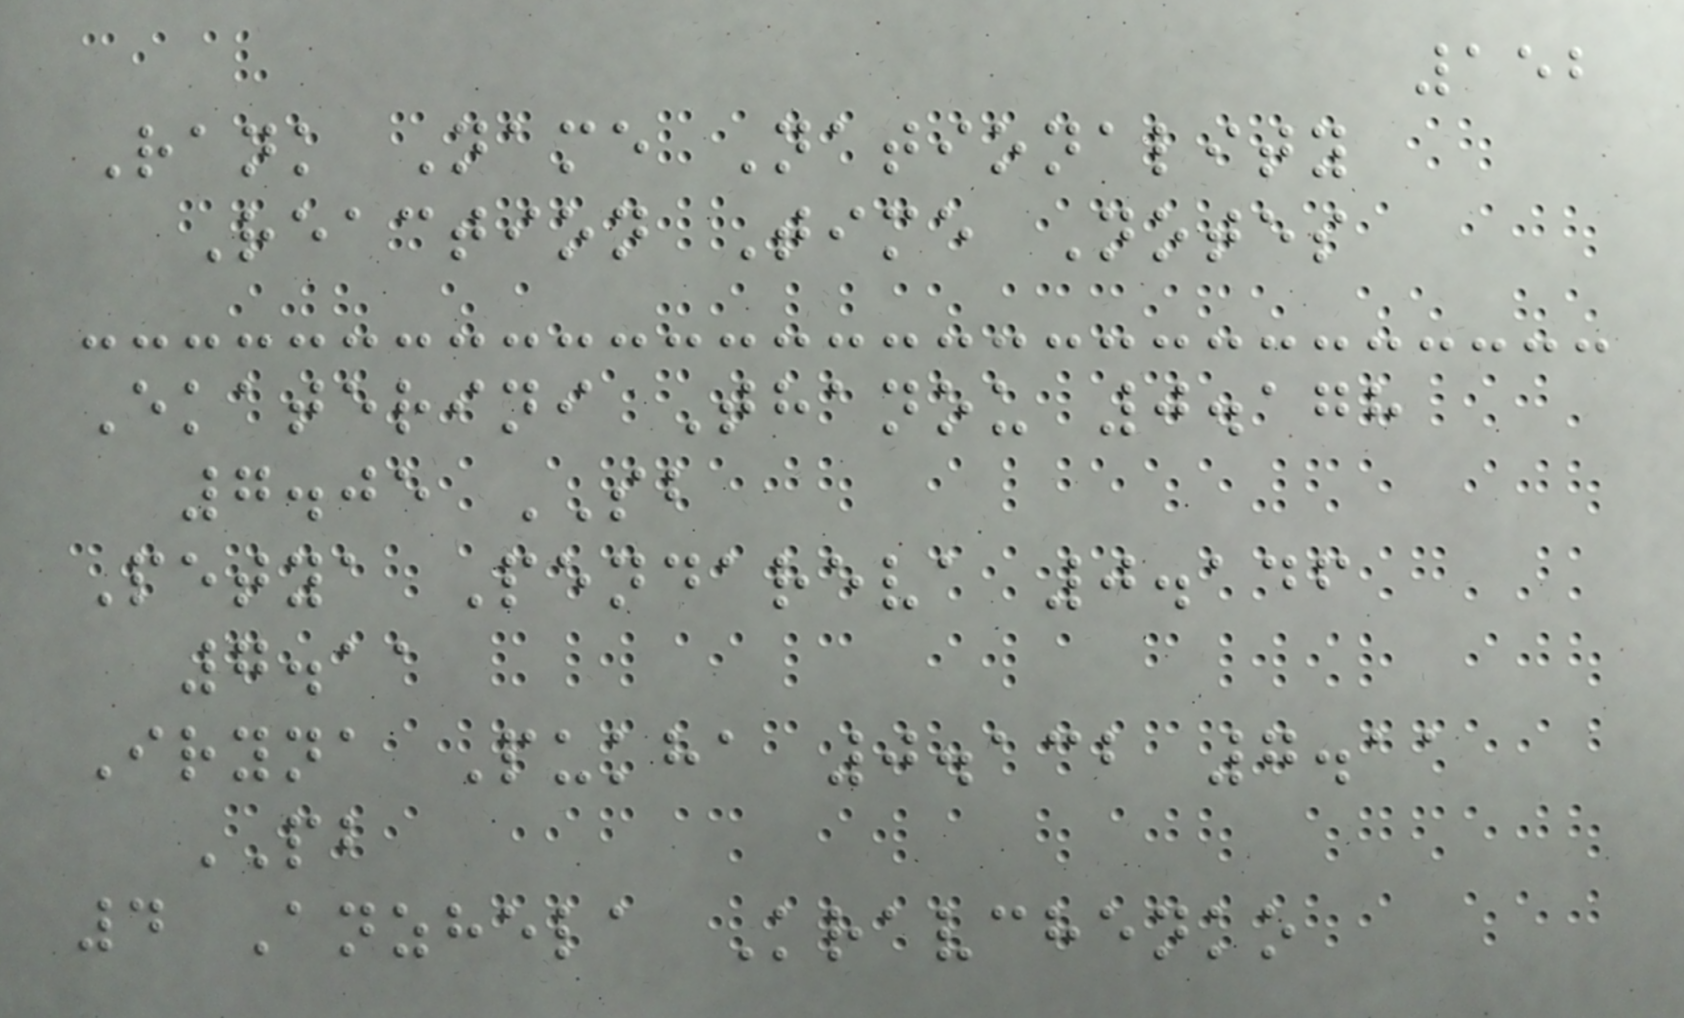152
Rank Name Nationality
Reaction Time Notes
Ekaterini Thanou 0.178
7.05 SB
Petya Pendareva 0.146
7.11
Iryna Pukha 0.132 7.11
PB
4 Anzhela Kravchenko
